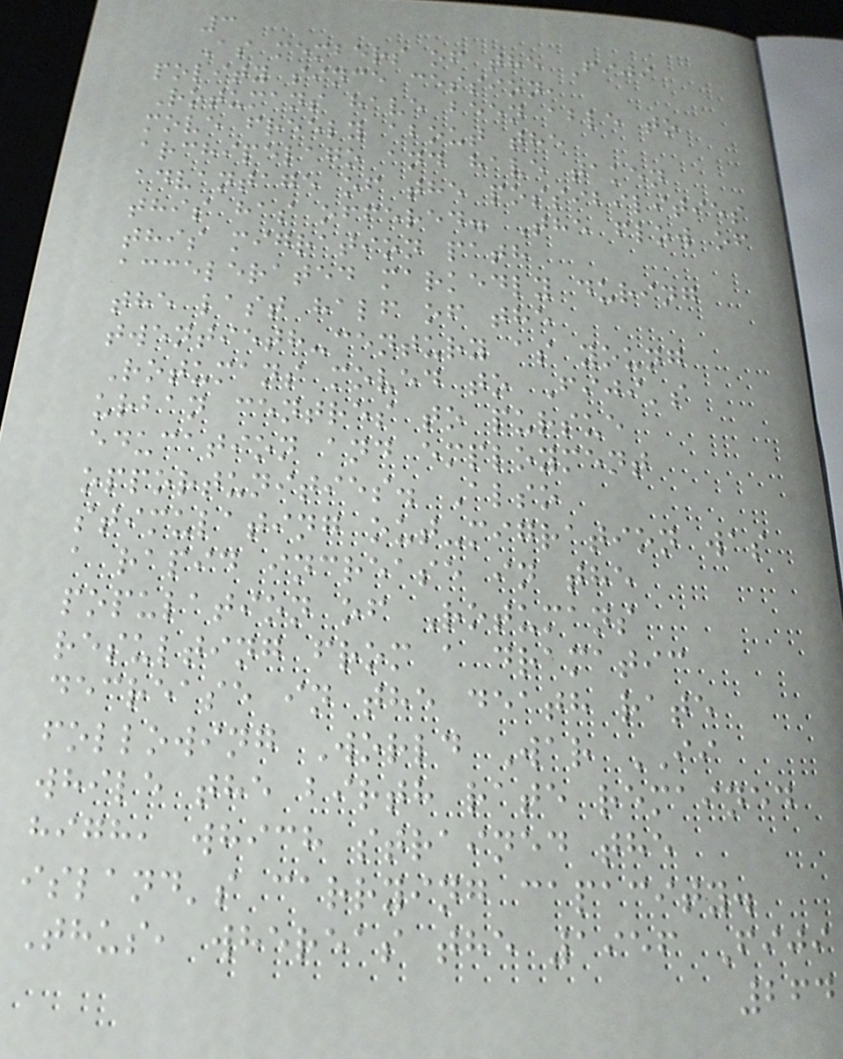3
As members of the Fiji
polity since cession,
Rotumans have been able to
move freely about the
archipelago and have taken
advantage of the possibilities
this has offered. The flow of
this migration path
accelerated markedly during
the last half of the
twentieth-century as young
Rotumans moved to Fiji's
urban centres to pursue
education and employment
opportunities. Also
stimulating out-migration was
a rapid increase in the
population of Rotumans
resulting from a dramatic
decrease in the death rate
following World War II
while the birth rate remained
high, which strained the
island's carrying capacity.
Thus, whereas the 1956 Fiji
264
